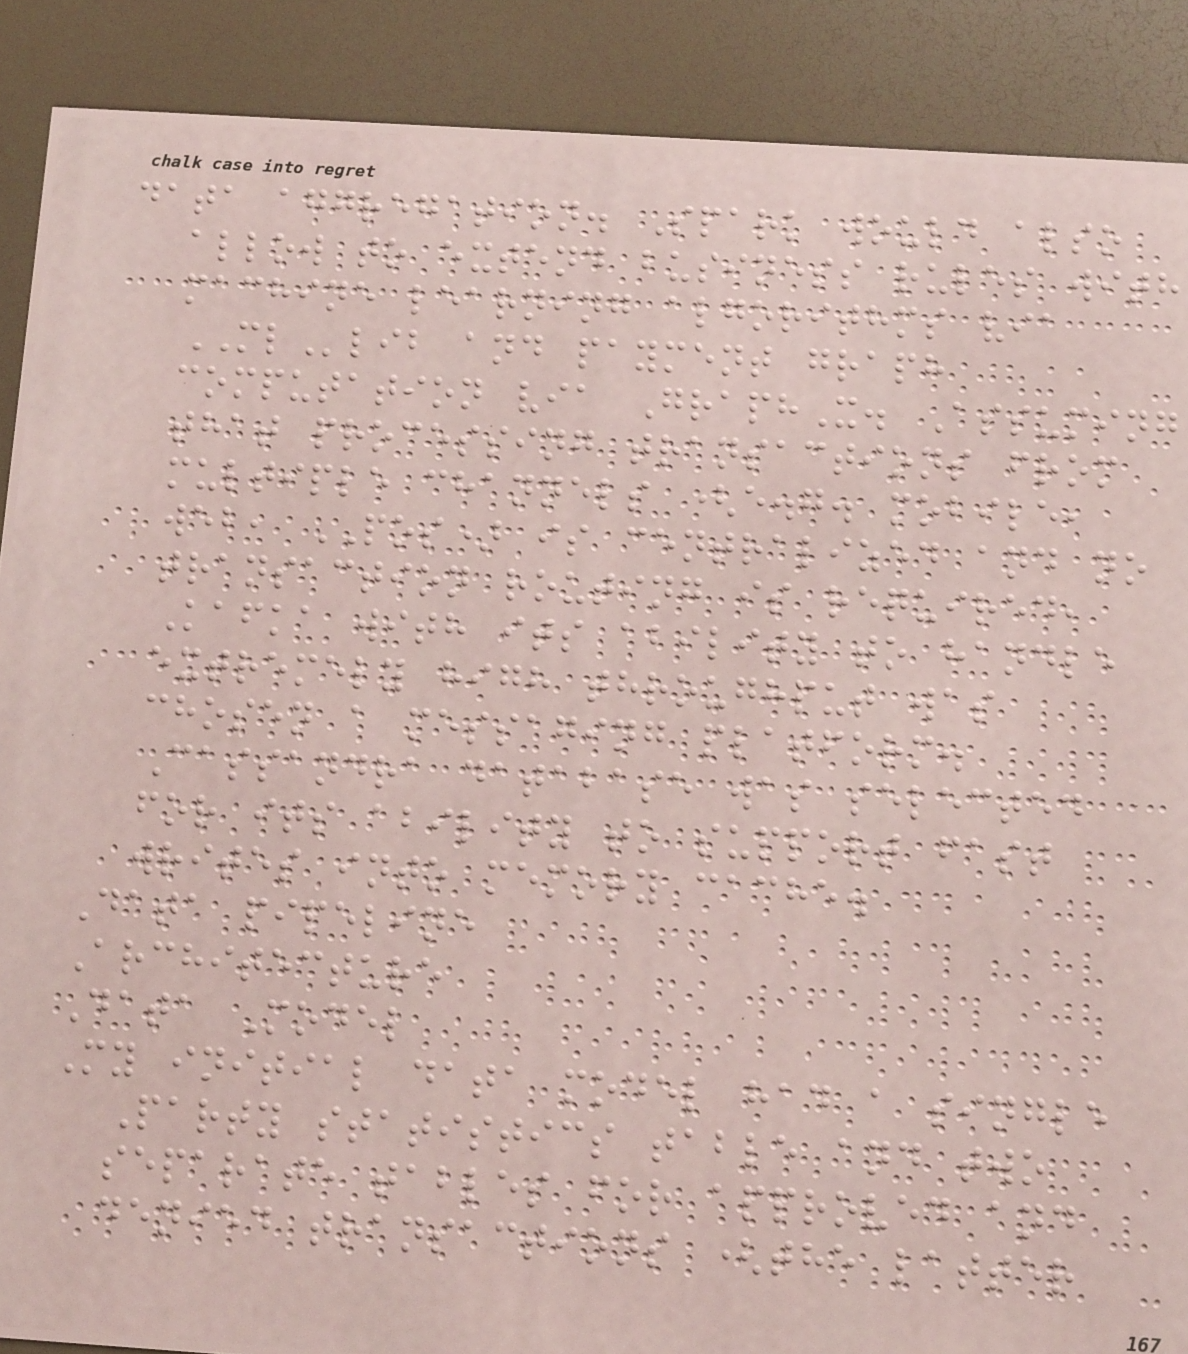data aggregation. Spark would also
allow to extend business rules with
machine learning algorithms via
MLlib and payment graph
computation via GraphX. Assuming
that processing transactions from
multiple channels (e.g. mobile,
web, POS) is centralized and no
transaction routing is required,
Kafka with its ability to handle
extremely high throughput was
chosen a messaging platform.
Cassandra database was selected
for its ability to support fast
writes into memory cache.
Data pipeline
Architecture
Data Model
My initial data model had a single
Party statistics table and two
separate tables for approved and
denied transactions (the latter
